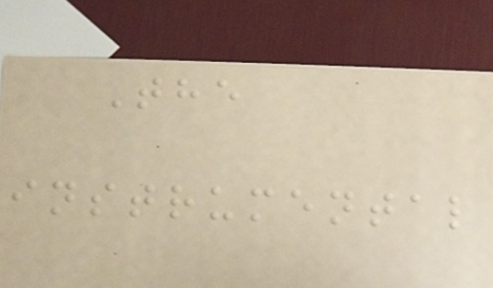The
instrumental
